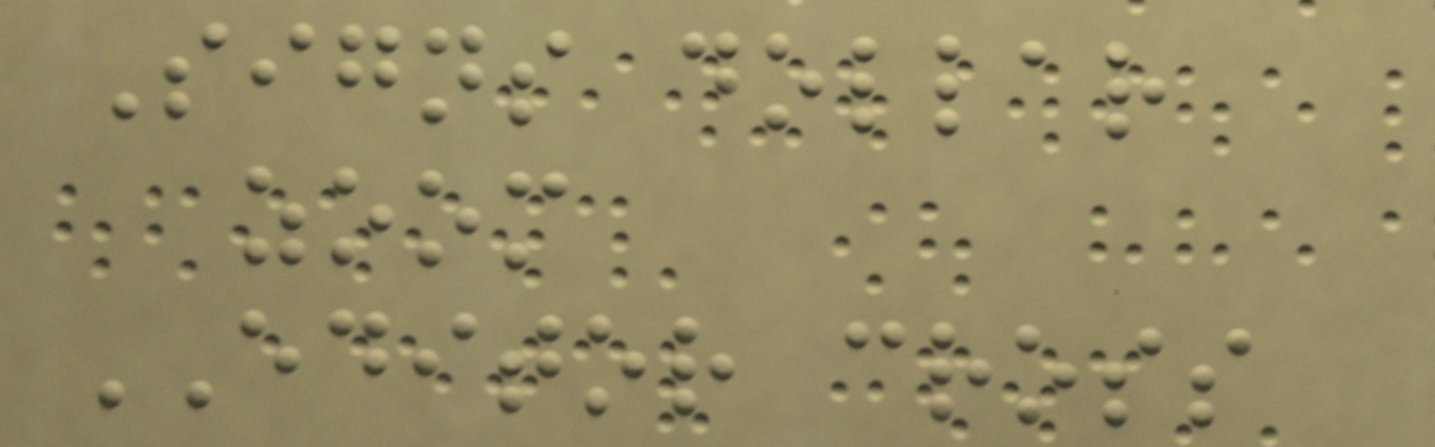Signs dollar
zoom
EDITOR cross
